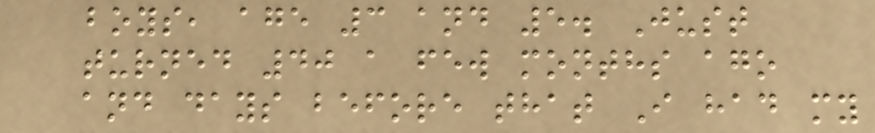boys, age 3 and 5. Just
turned 40 a few months ago
and days before that I had my
